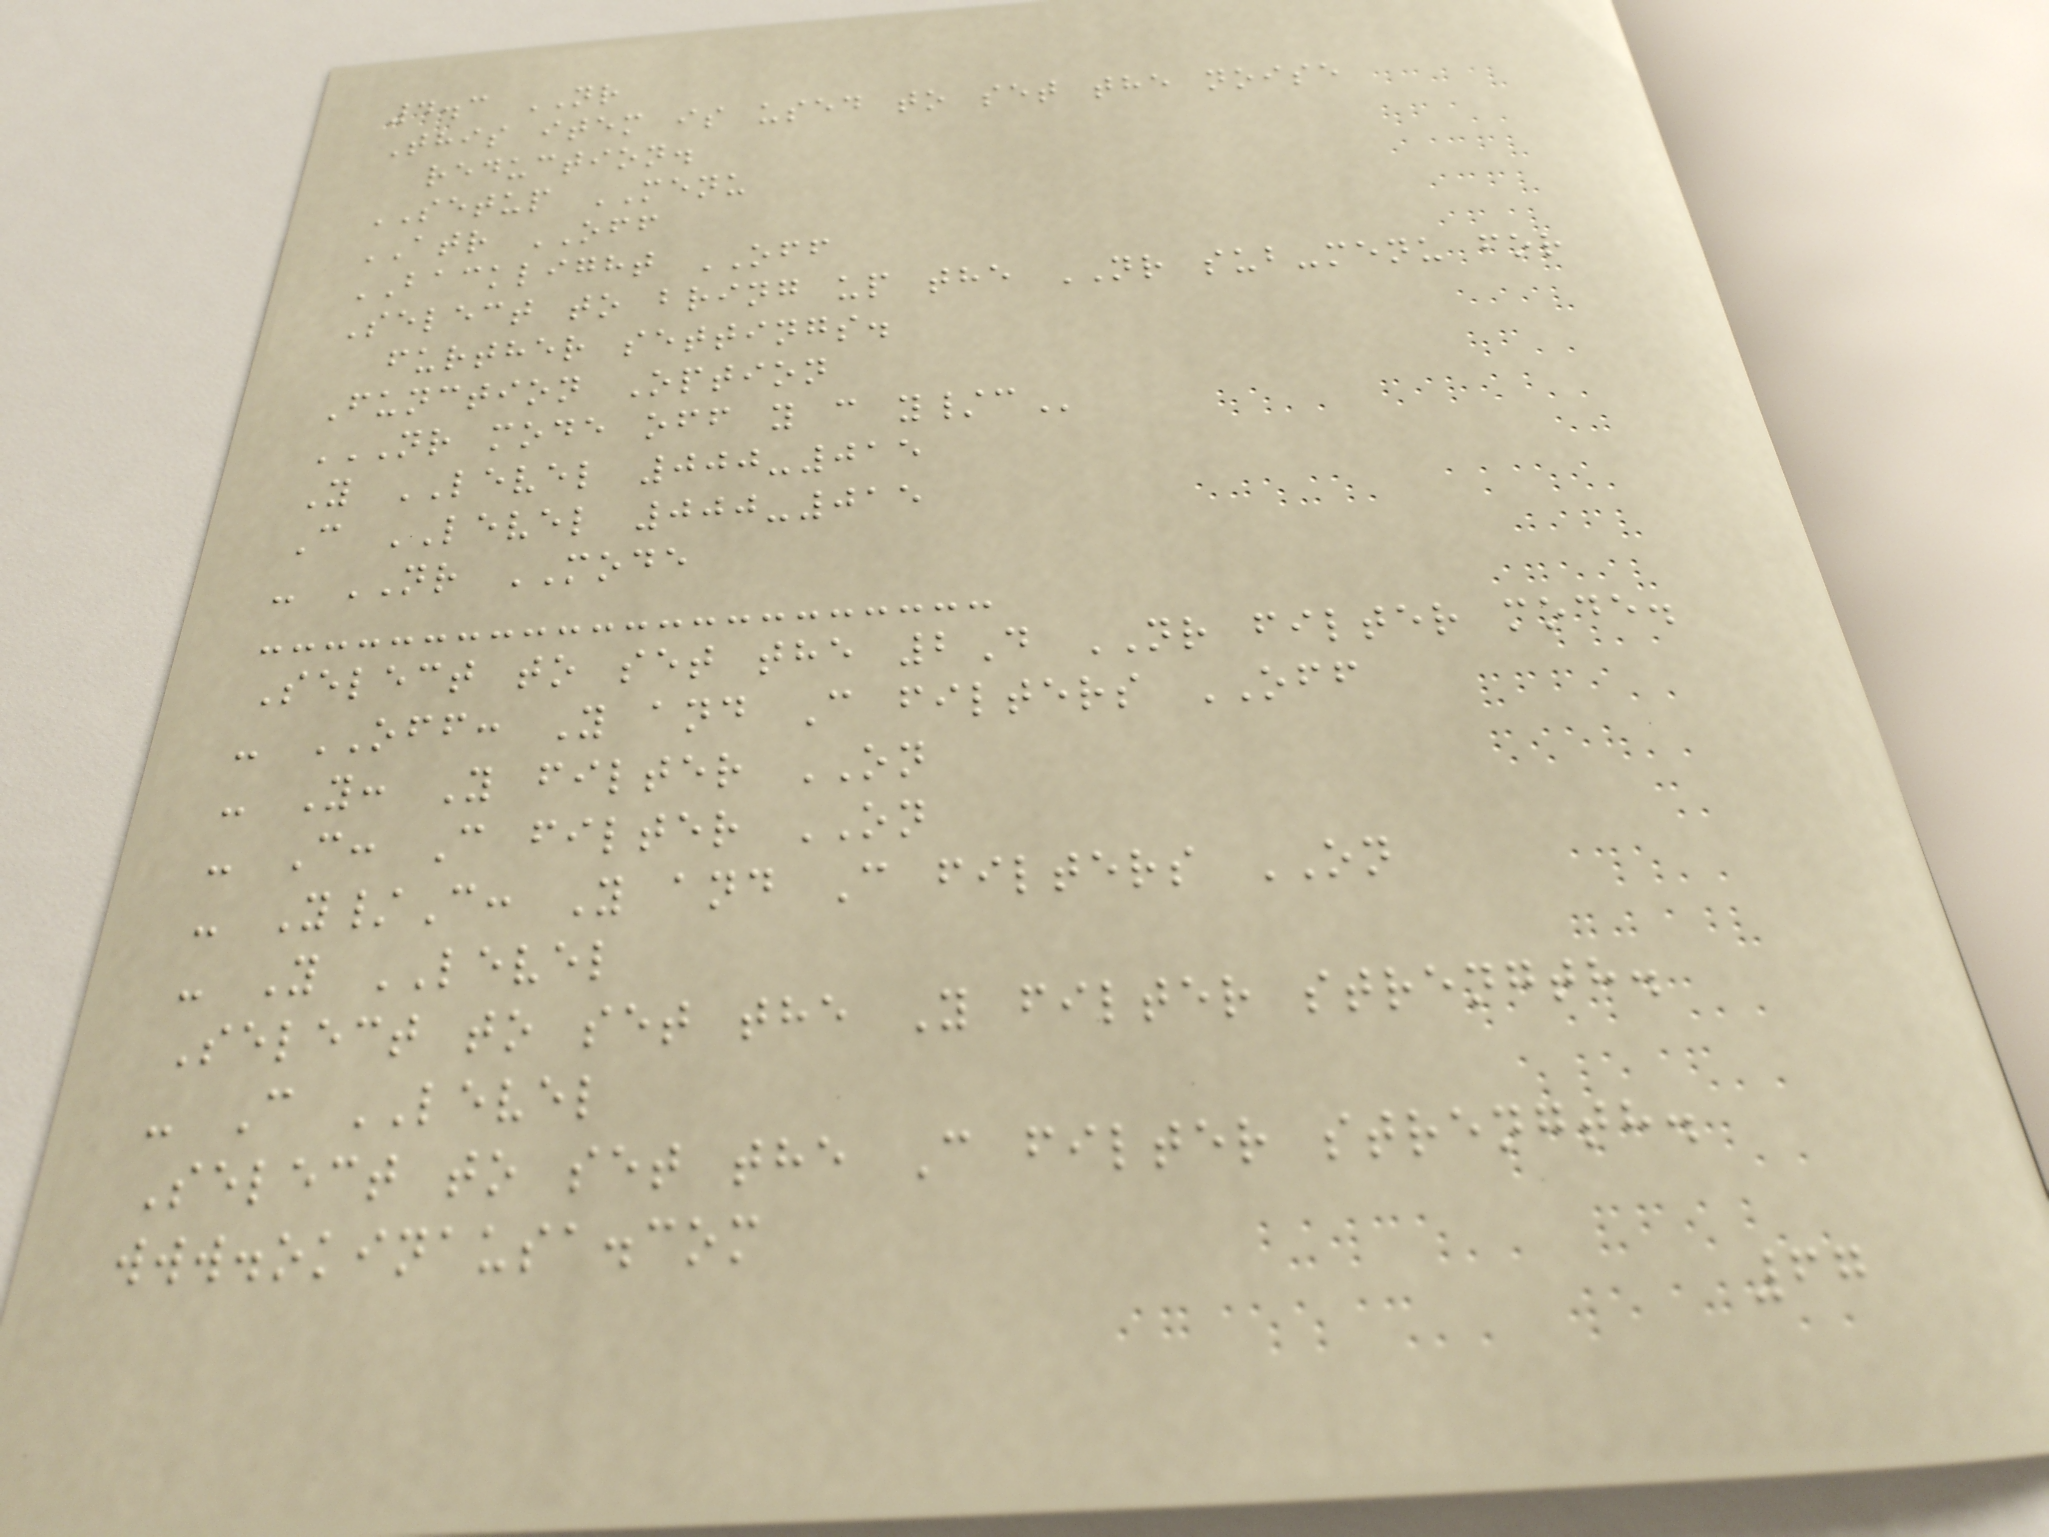4.3 NR
This item is used to set the noise
reduction.
SETUP MENU
ATR OFF
BACKLIGHT OFF
Select to bring up the NR sub-menu for
further settings.
Function Option
NR MODE OFF Y C Y/C
Y LEVEL 000-015
C LEVEL 000-015
- NR MODE
Select to set the 2D NR filter mode.
- OFF: Y and C filters OFF
- Y: Y filter ON
- C: C filter ON
- Y/C: Y and C filters ON
- Y LEVEL
Select to set the Y filter strength.
- C LEVEL
Select to set the C filter strength.
www.okinausa.com
67
